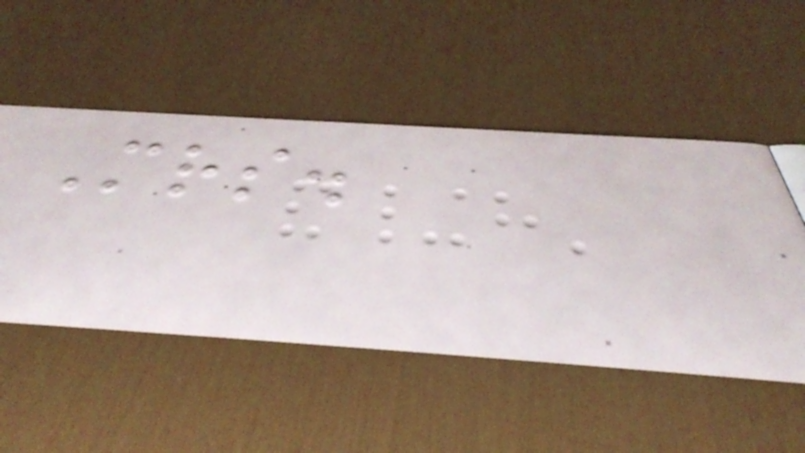Mrs.
